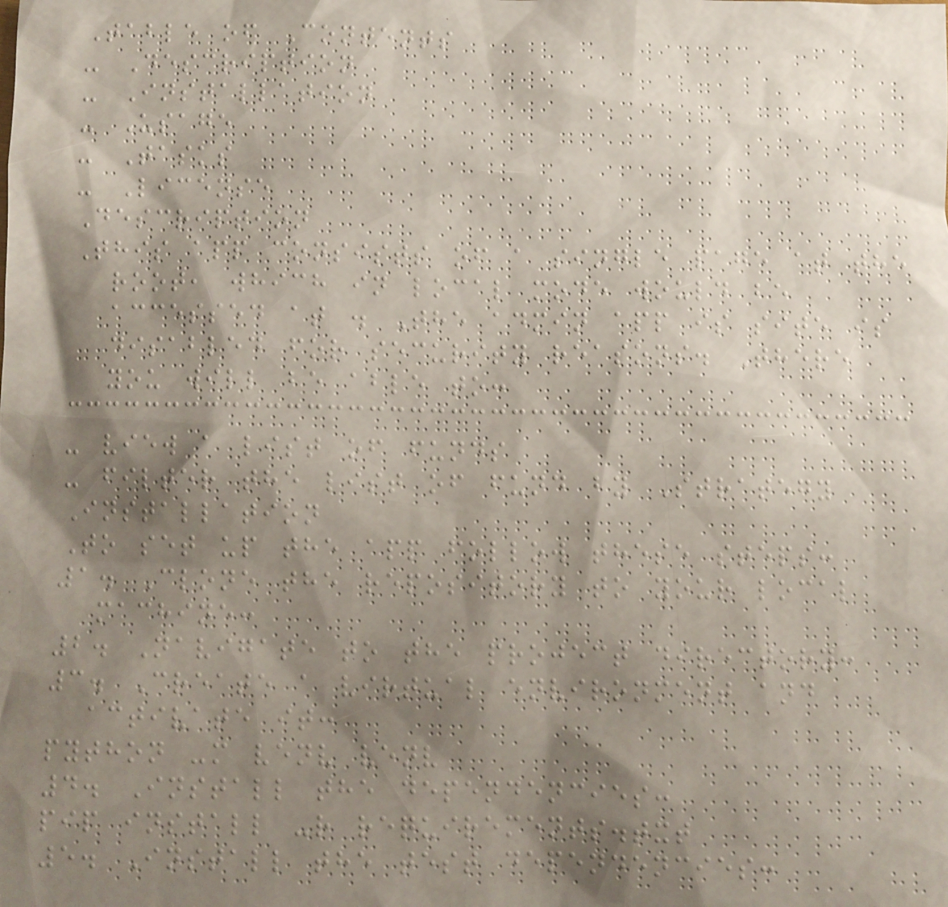Table of Contents
- Description
- Installation
- Usage
- Tasks
- License
Description
This app consists of a single page at the
root, which in local mode would be
accessed at . The admin app is site is
disabled for security reasons. There
you will be able to:
- view a list of funds
- filter the list of fund by Strategy
Installation
To set up the app follow these steps:
1. Clone the repository to your local
machine:
2. Navigate to the project directory:
3. Create a virtual environment and
activate it:
python -m venv venv
4. Install the dependencies:
pip install -r requirements.txt
5. Install the test dependencies:
